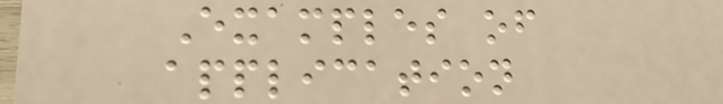Examples of
application
